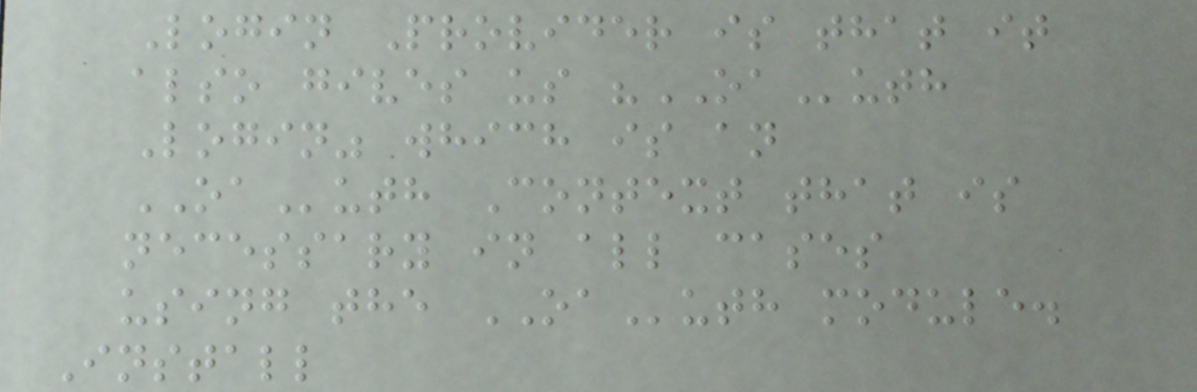Login Provider is that it
also gives us "OAuth
Login" which is an
OAuth Context that is
necessary in all cases
using the OAuth module.
Install
